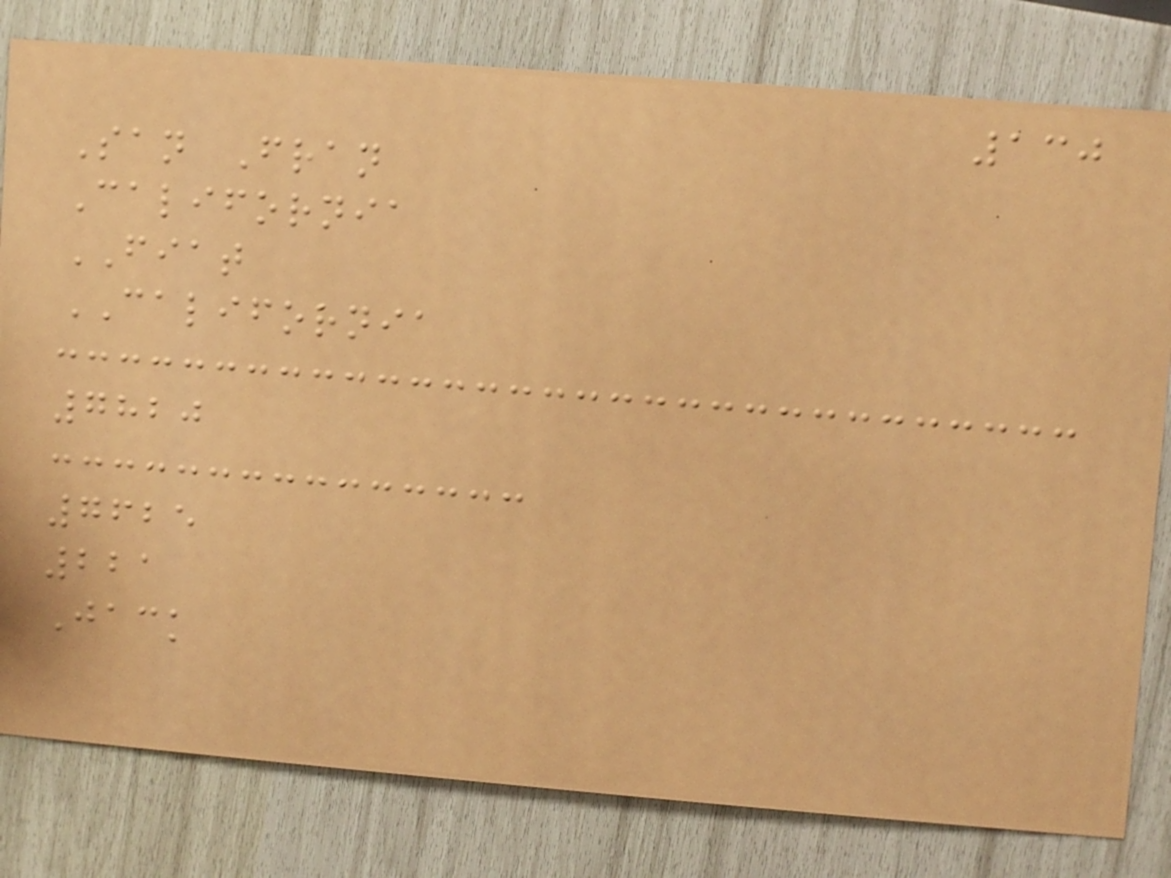130
San Fran
California
FIAT
CALIFORNIA
7820
7625
221
Jack
